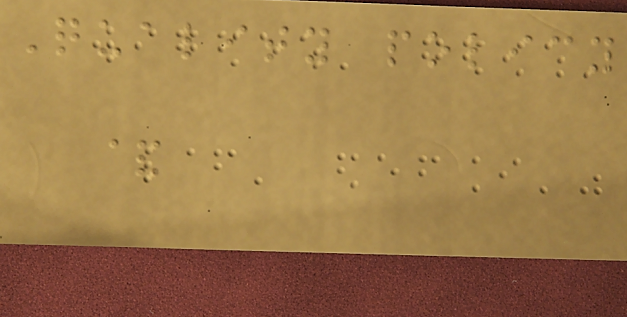Quality policy
&
